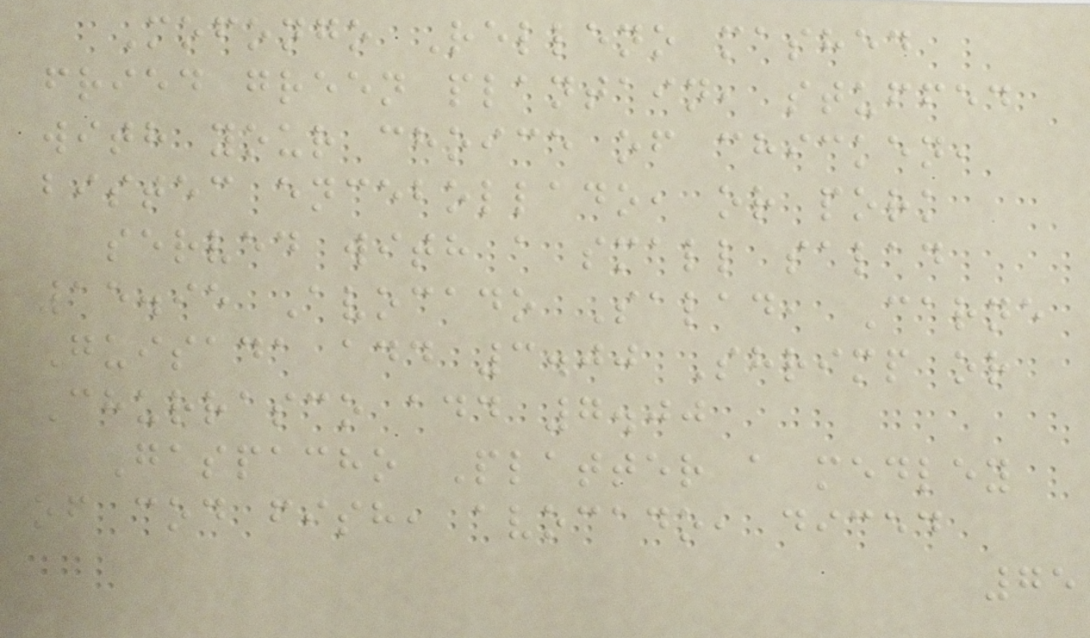Mofongo Relleno mashed
fried green plantain, stuffed
with your choice of chicken,
bistec encebollado, or pork
served with a small salad
15.95 Avocado Salad, Carne
Guisada add 3.00 Shrimp or
Churrasco add 7.00
Gaspacho Platter a medley
of cod fish, avocado, diced
75
